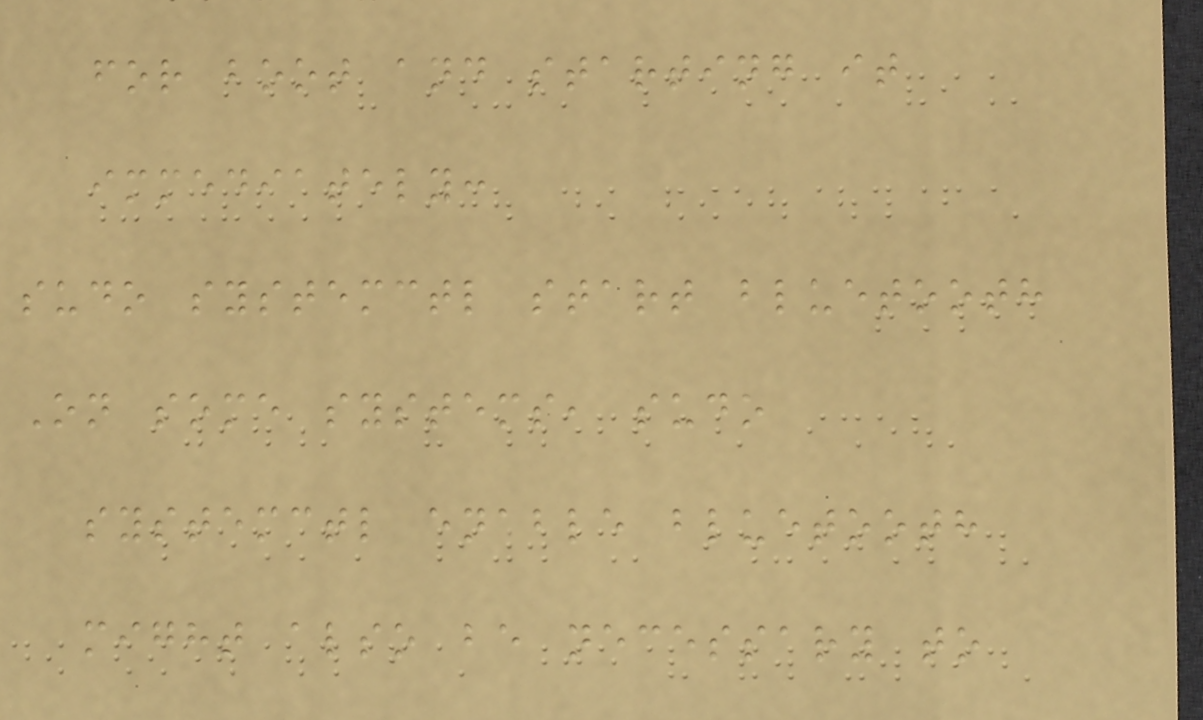for boot and starting it
immediately:
sudo systemctl start bluetooth
On some systems, sudo
systemctl enable bluetooth
might also be necessary to
